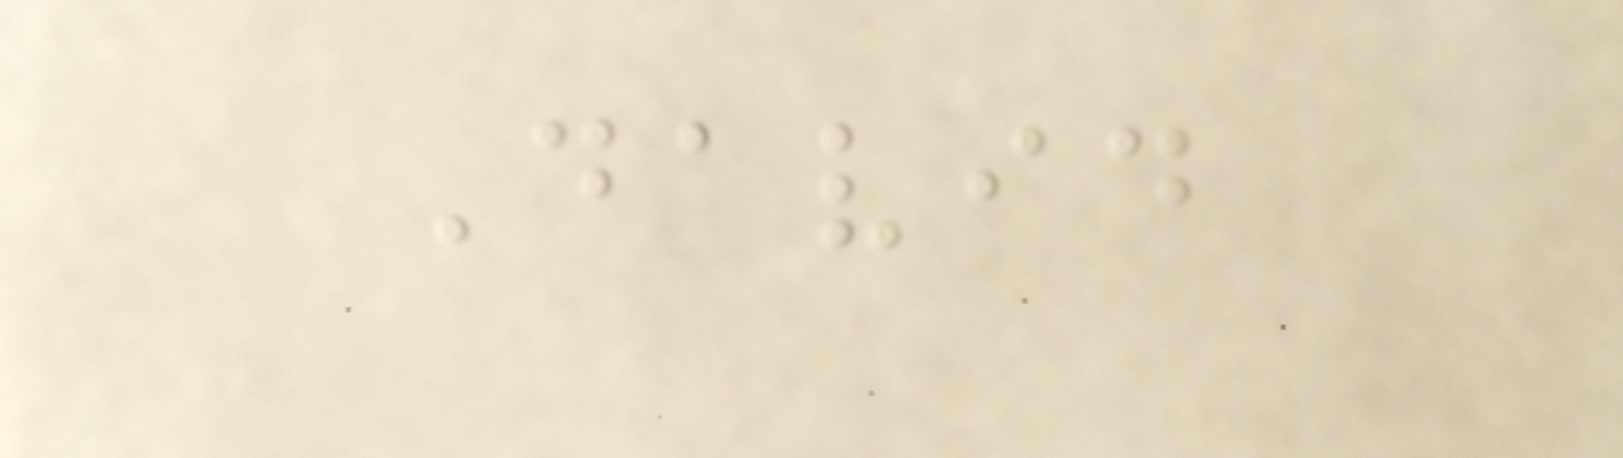David
